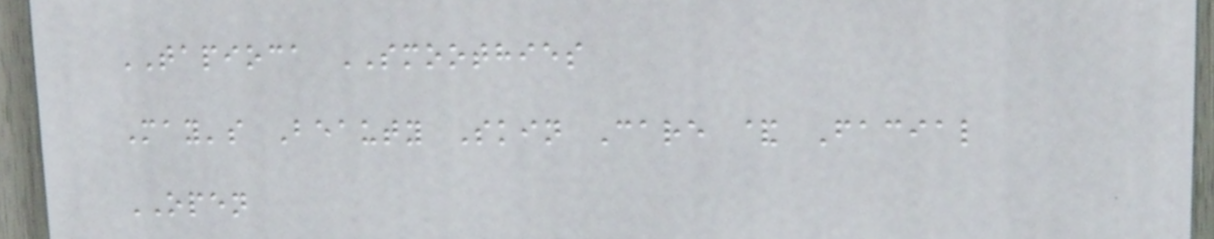TAPIOCA SMOOTHIES
May's Beauty Skin Care & Facial
OPEN
